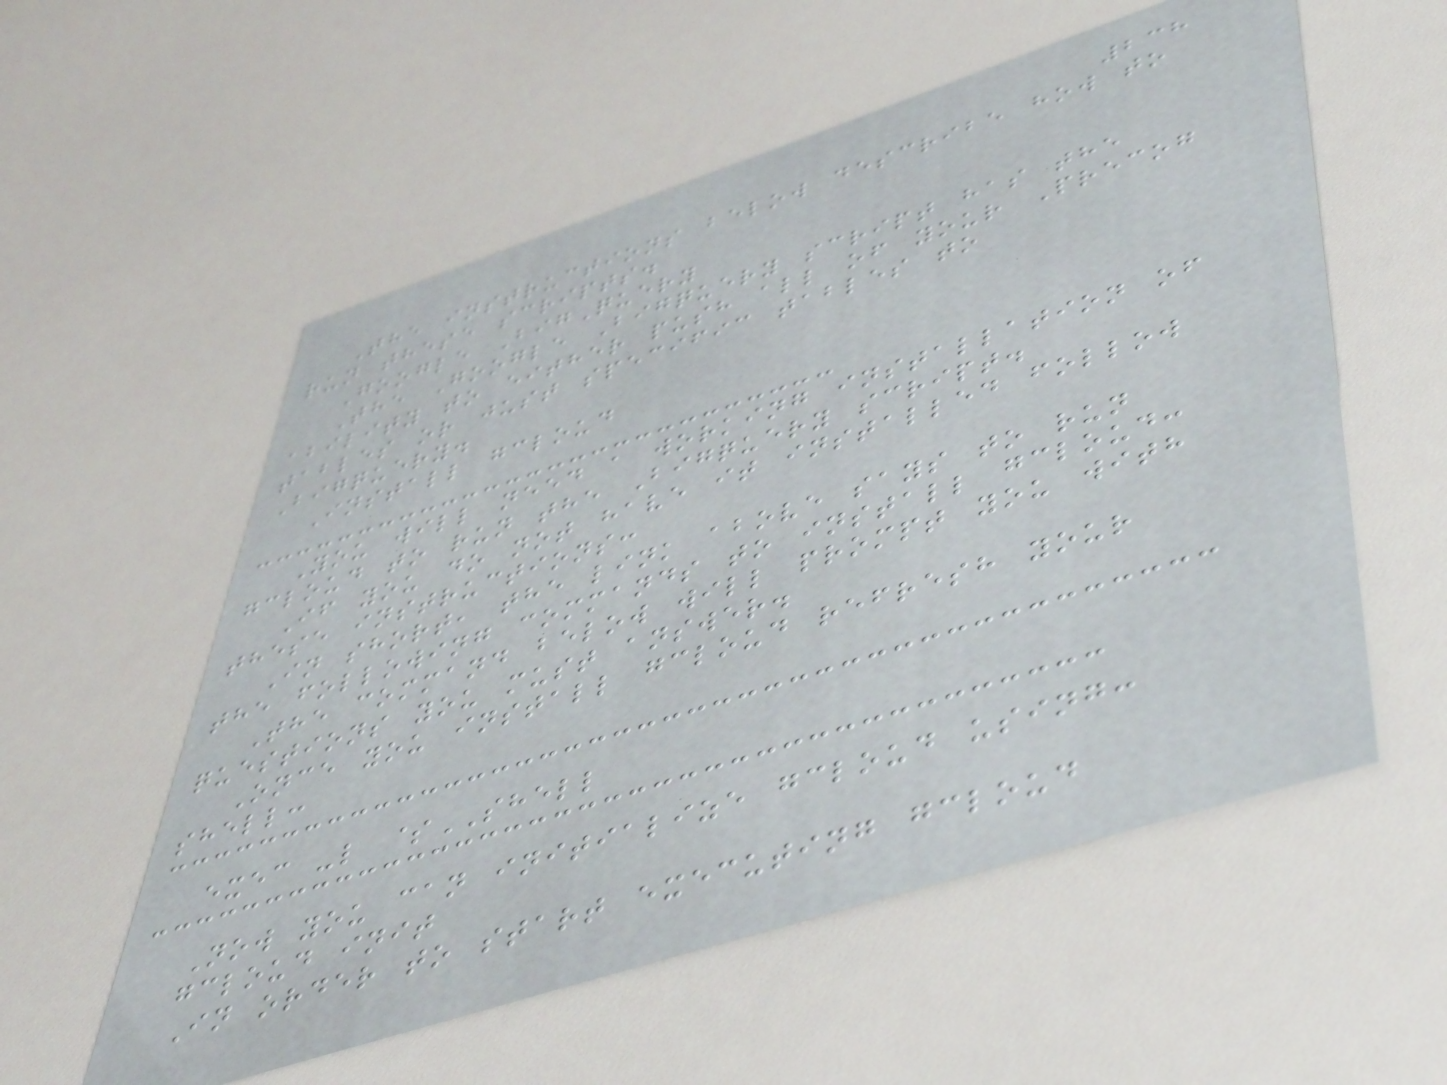238
The instructions below describe how to
run these scripts.
Google BigQuery
The Google Bigquery script has the
ability to either push all of your Precog
tables or just specific tables to
Bigquery.
Install gcloud
You will need a working installation of
gcloud to run the Bigquery script.
If you do not have it installed follow
these instructions:
In short, the link above says to run
the following commands to install gcloud:
The command below will prompt you with
questions you must answer.
Once you install gcloud refresh your
shell:
exec -l $SHELL
Now you can initialize gcloud using:
gcloud init
In order to start executing gcloud
